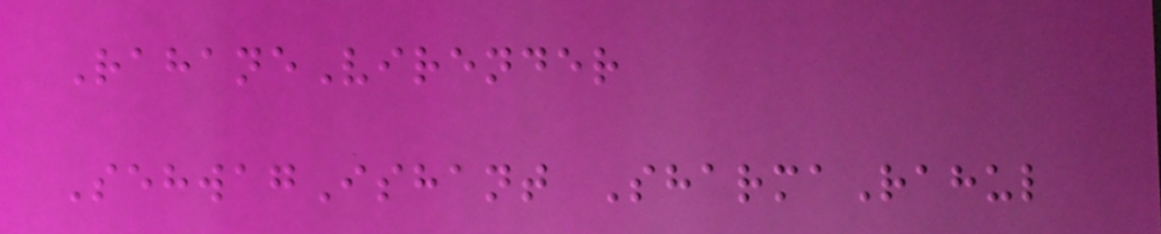RahaneVirender
SehwagIshant SharmaRahul
